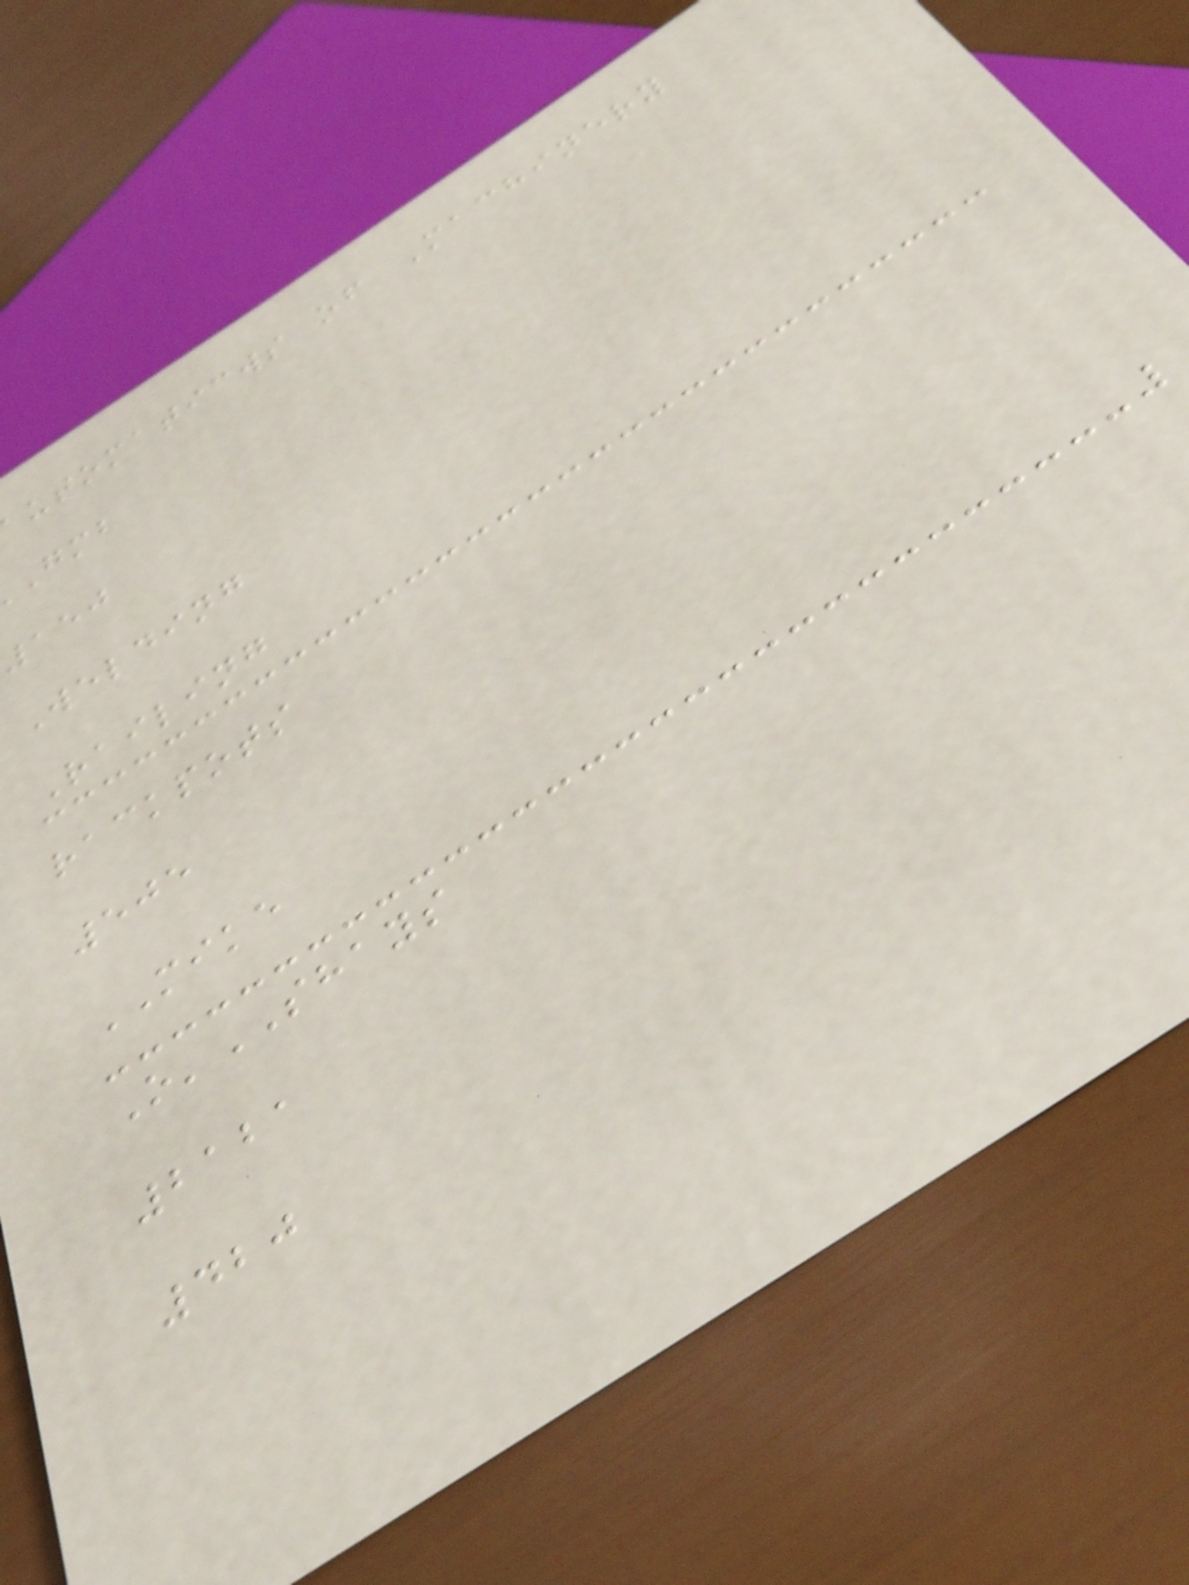utomaticws of Machinery
150
Welding
Railing
rackpots
505
MIKE
O'SHAYS
2121
420
